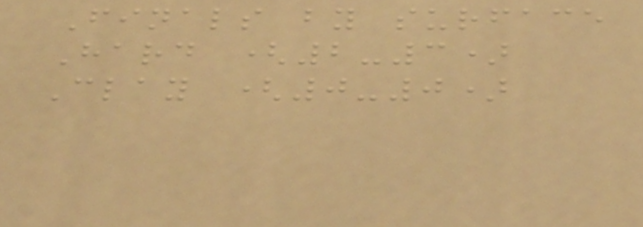Finals by surface
Hard (2-3)
Clay (0-0)
